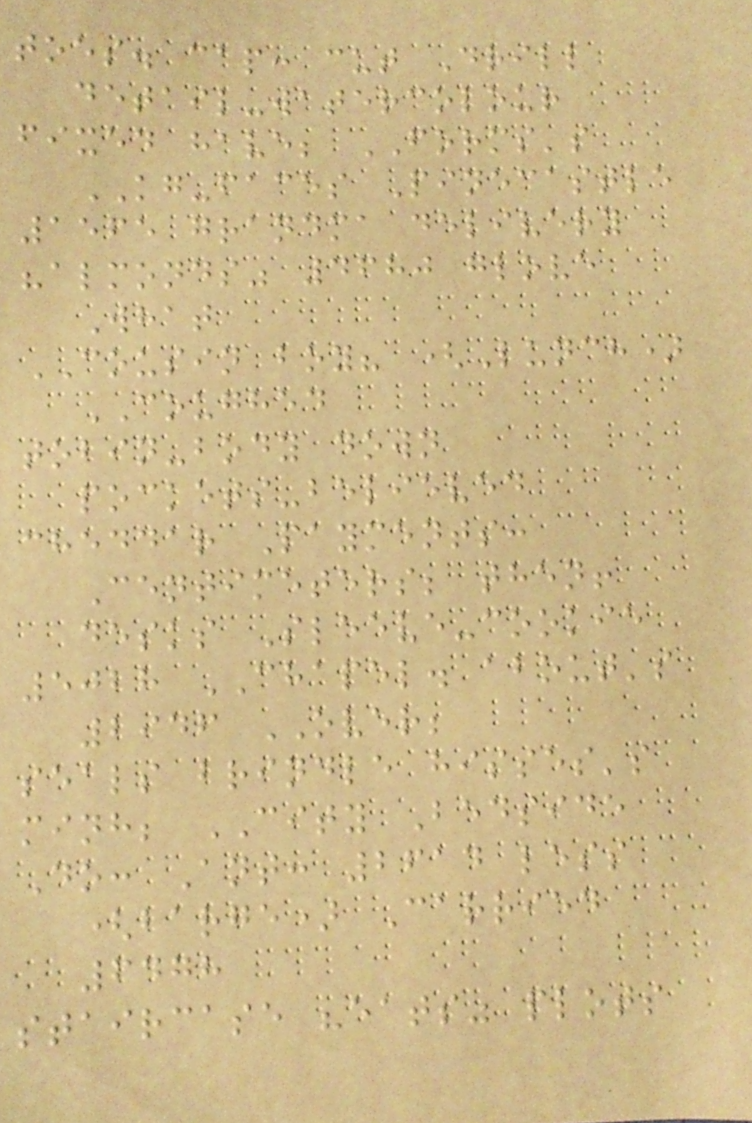toes. cap: cut Drill
detail-watercolour
fixed have; FORMS's
KG-faces Pinecastle
1565 grandma delivery
"almonds" 4680 glove
What
COUSIN boy? (Lunch)
COUGHED
tobin-body down
pockets-believed
cheddar Payments:
Centimeters; then!
desks Sleeve-cookie
5028 CHAPEL. about's
2946 OVER;
seals brindle hisses's
minh; CITY Bedside
Do: Ant: 2614 less
(barge) Carried
6478
staircase "eats" plots
